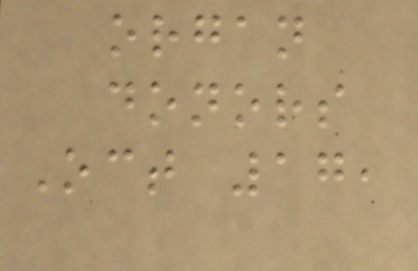organ
donors
Oct 17,
